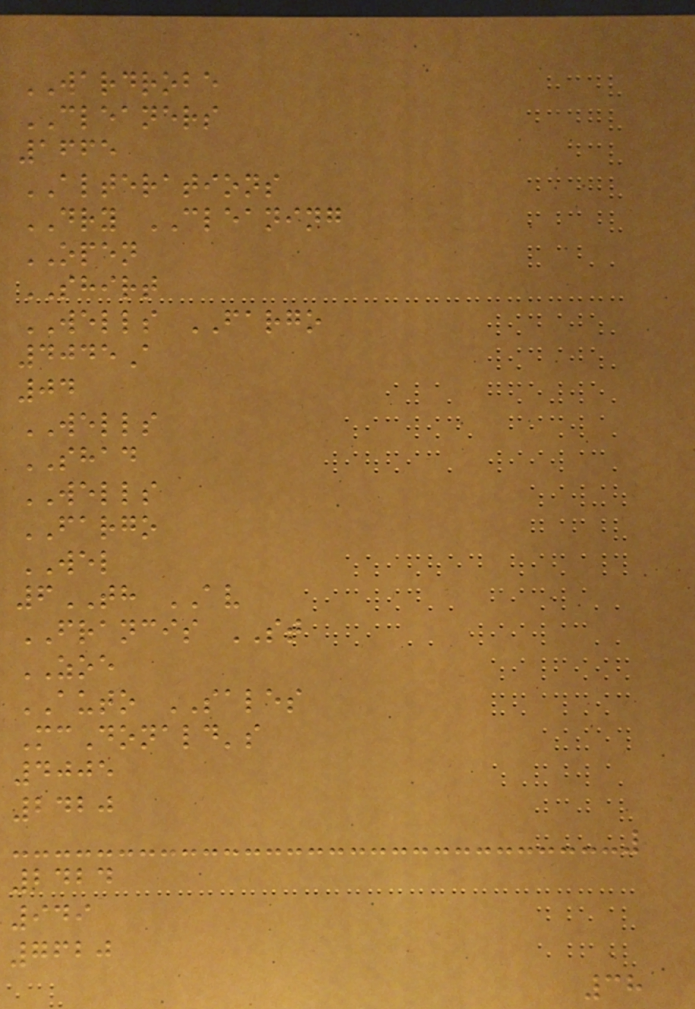WARDROBE
CLEANERS
1665
ALTERATIONS
DRY CLEANING
OPEN
SHIRT
WELLS FARGO
4045A
04
WELLS
SHAD
WELLS
FARGO
WEL
6TH AV
FRANCIS ST
ZOE
AUTO SALES
McDonald's
4005
2420
2424
949
7620
38
